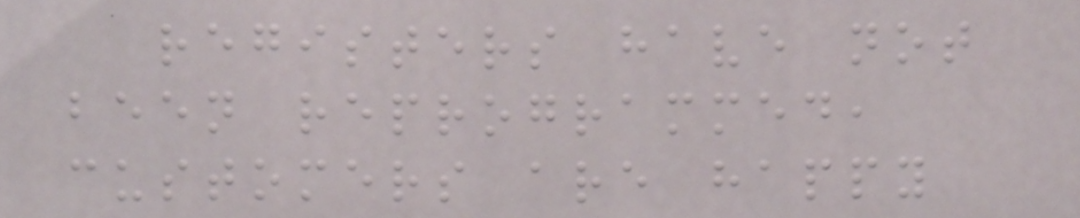registers have not
been reprogrammed,
customers are happy
